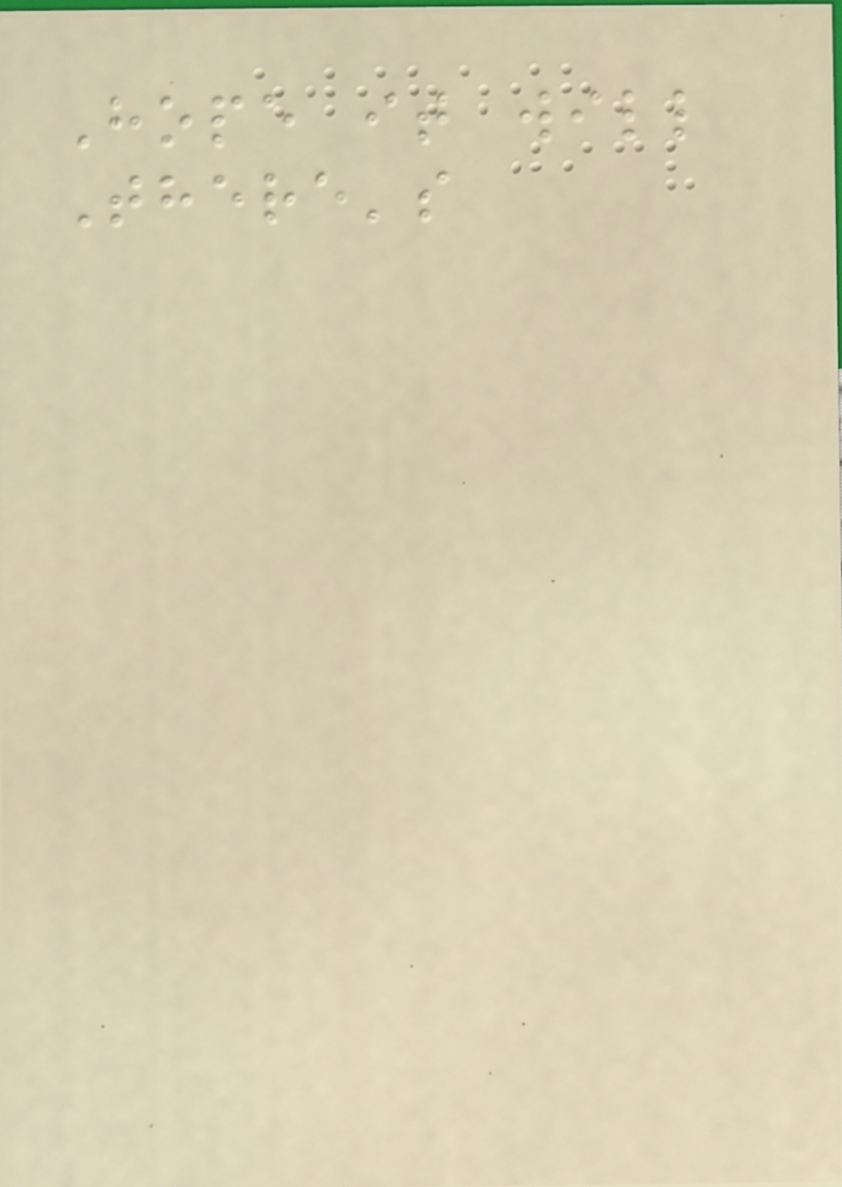Hope it will
There's
